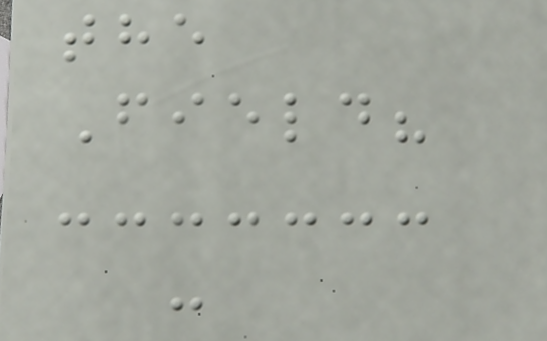the
Field?
-
